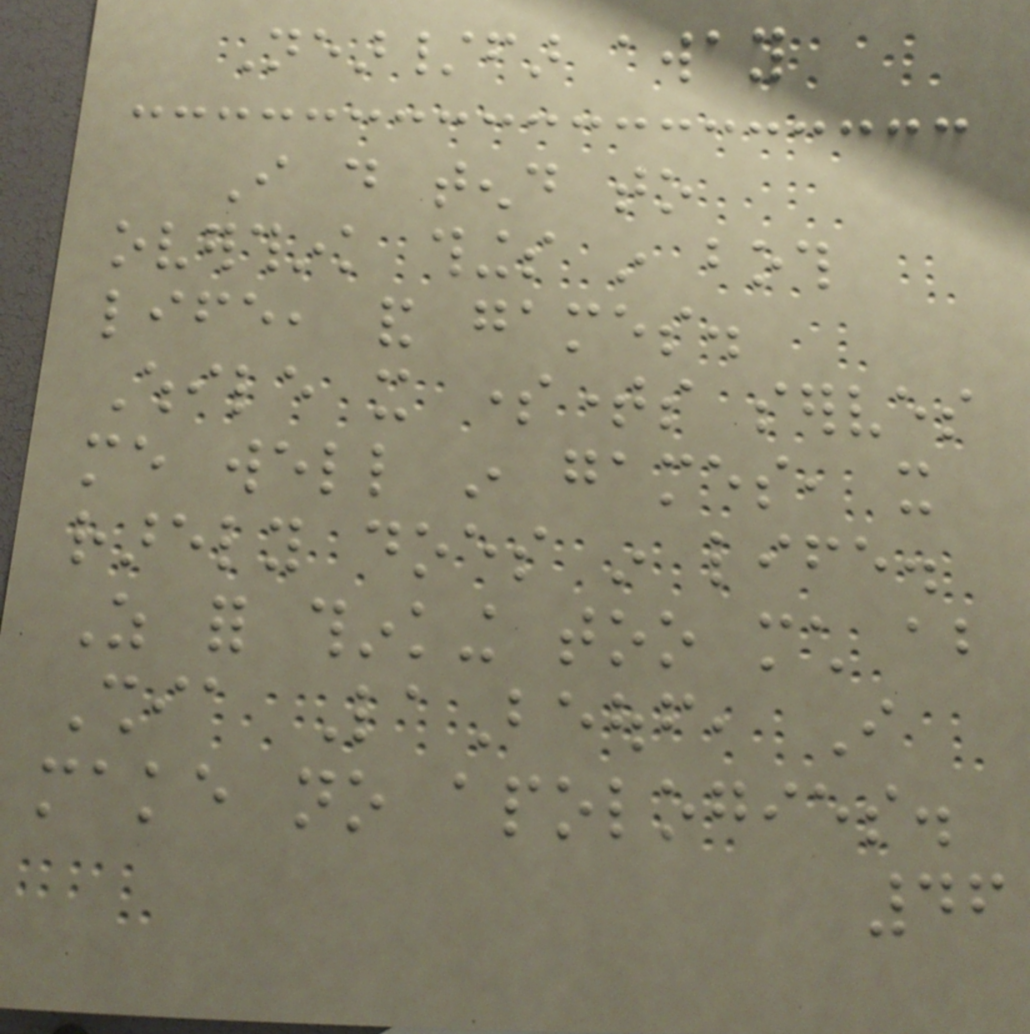Near/far away
I do tend to
overthink things in both
life, and games.
While it sometimes serves
me well in games, it
rarely does in life.
As for thinking too much about
Shia LaBeouf, I
make no apologies.
46
